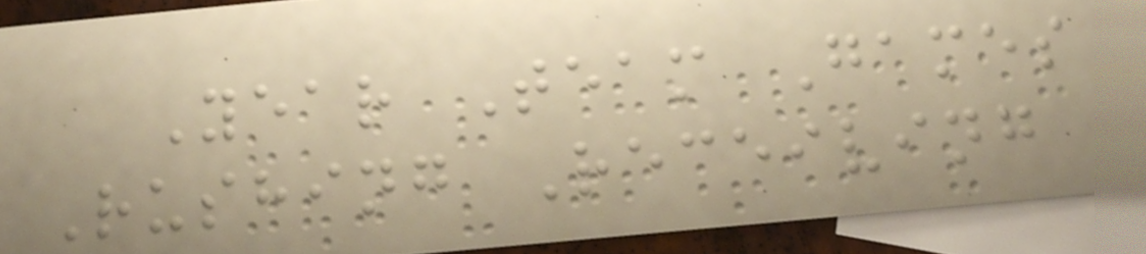Year Team Games
Rushing Receiving
